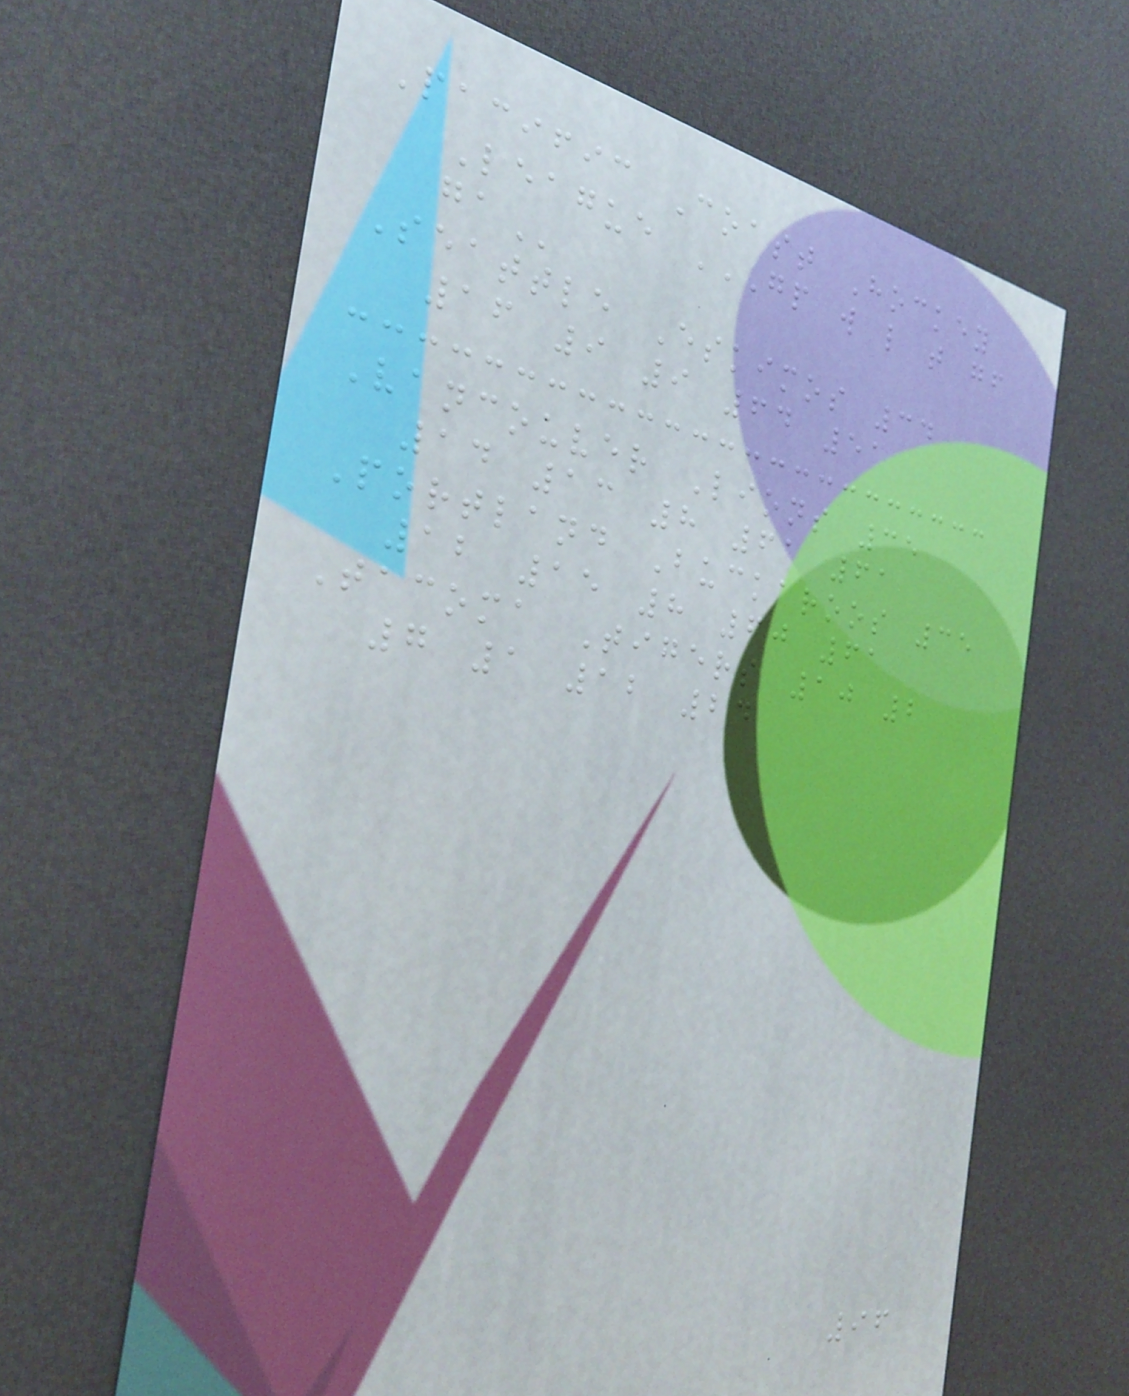Pacific Coast Hockey
League GP W L T GF
GA
Seattle Eskimos 34
16 9 9 64 51
Vancouver Lions 35
14 13 8 61 61
Portland Buckaroos 35
12 15 8 60 61
Tacoma Tigers 10 2
7 1 12 24
96
